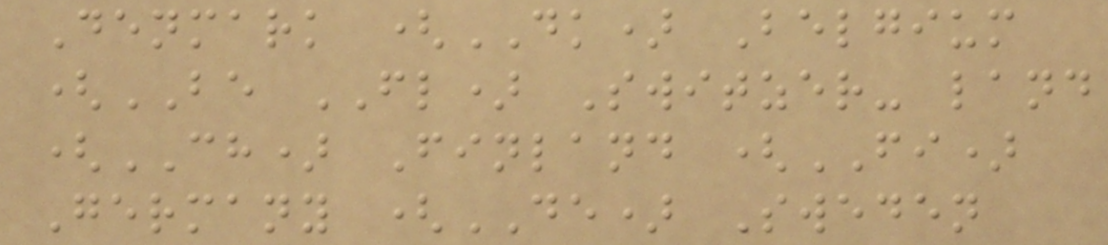Denmark (DK) Belgium
(BE FL) Switzer- land
(CH) Finland (FI)
Germany (DE) Sweden
